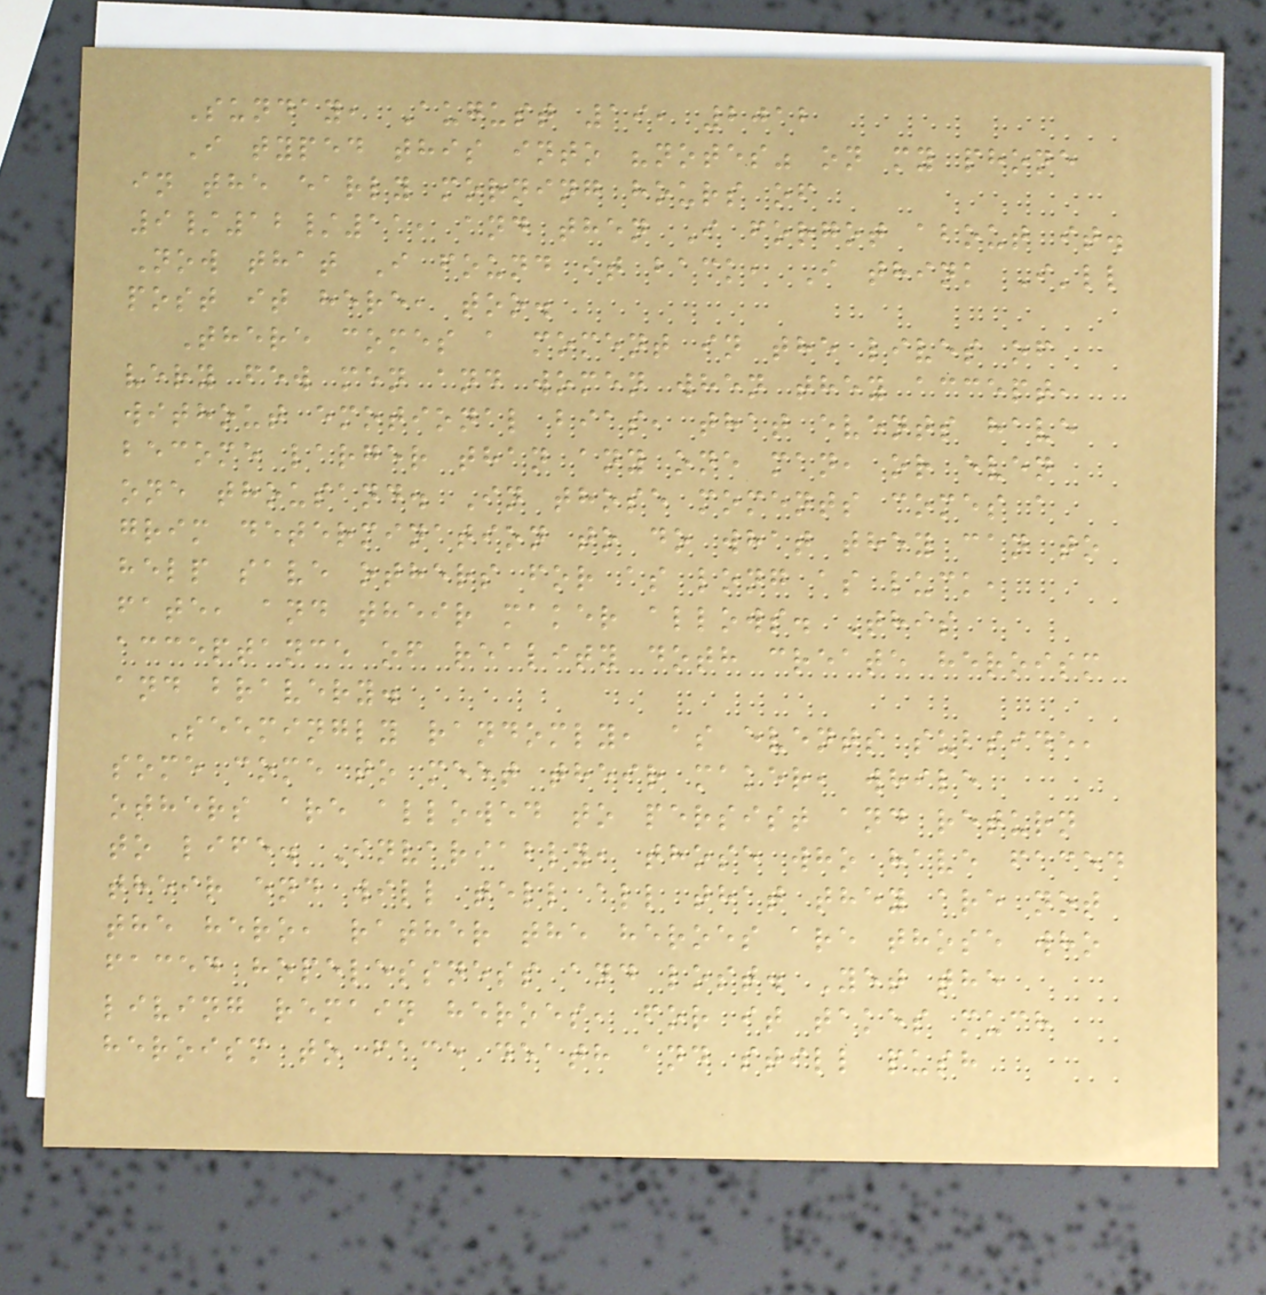Sunday, August 19, 2012
I typed this into "notes" on my phone
in the early morning hours of
9/12/11, and then I forgot about it.
Now that I found it back, I think I'll
post it here, too.
There comes a moment in the lives of
very few men and women when they accept,
without emotional bias, that events have
become larger than any one man, or even
one thousand. In those moments comes a
grim determination to do what they can to
help save others for as long as luck,
fate, and their maker allows. This
acceptance of reality doth create heroism
and bravery.
Seemingly randomly, as events subside,
some come to meet their maker, while
others are allowed to persist and return
to life. Invariably, those who have faced
their end will tell all that they are not
the hero, rather the heroes are those who
faced hopelessness and lost. Yet the
living remain heroes, for it takes much
heroism to face death and still push
